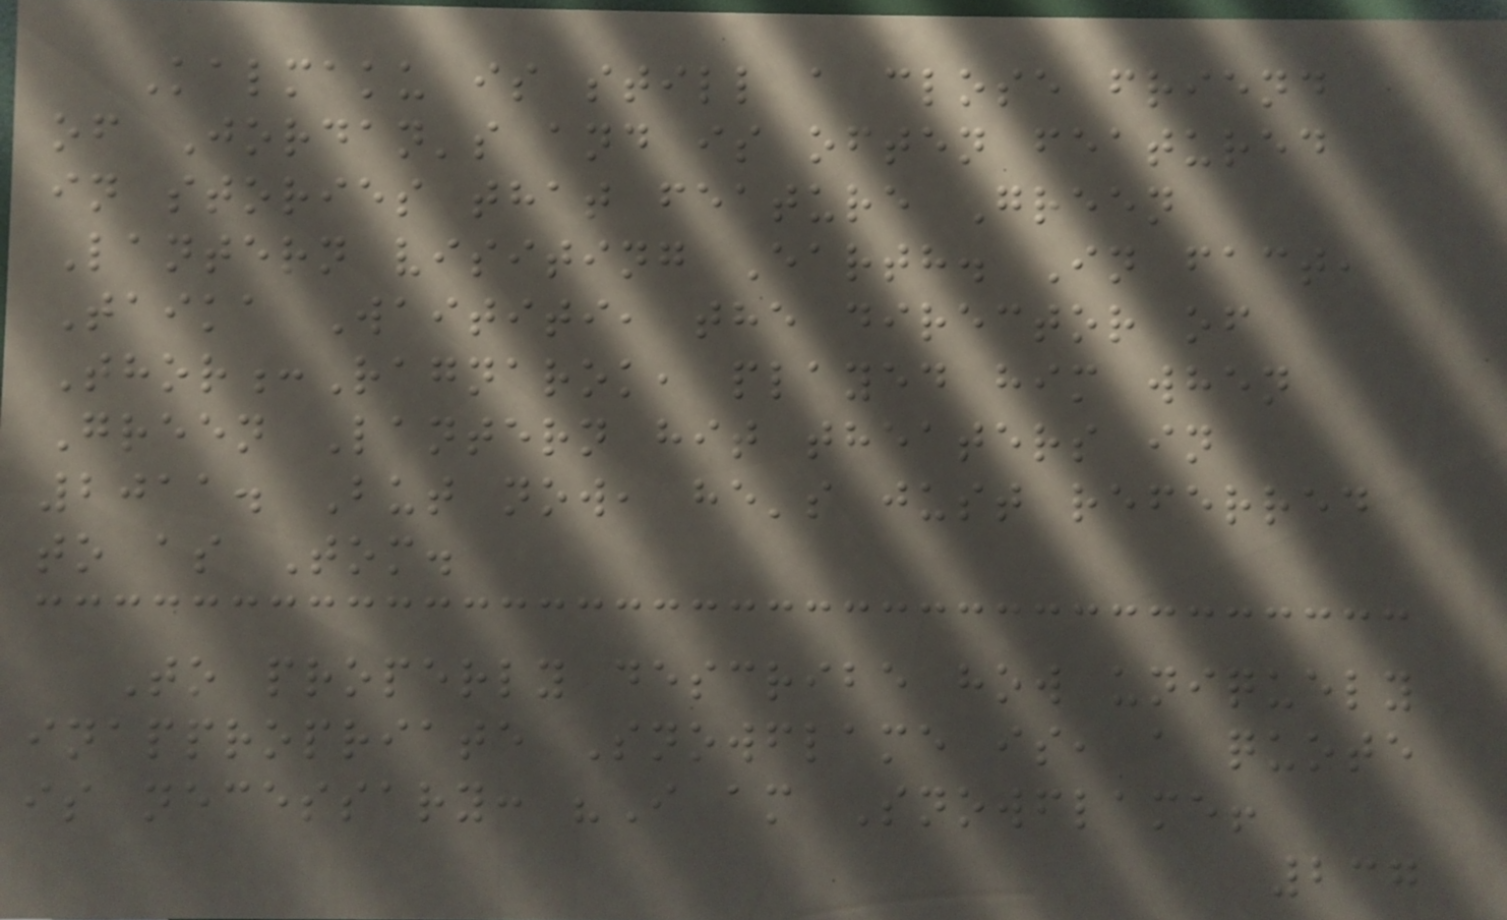Kalmaku is still a close friend
of Jordan's and is often featured
in stories that feature Green
Lantern visiting Earth. In fact,
Taika Waititi, the director of
Thor:Ragnarok, played him when
Green Lantern hit theaters in
2011. But now, he's just referred
to as Tom.
To properly describe how uniquely
inappropriate Snowflame is, a quote
is necessary: "I am Snowflame!
237
